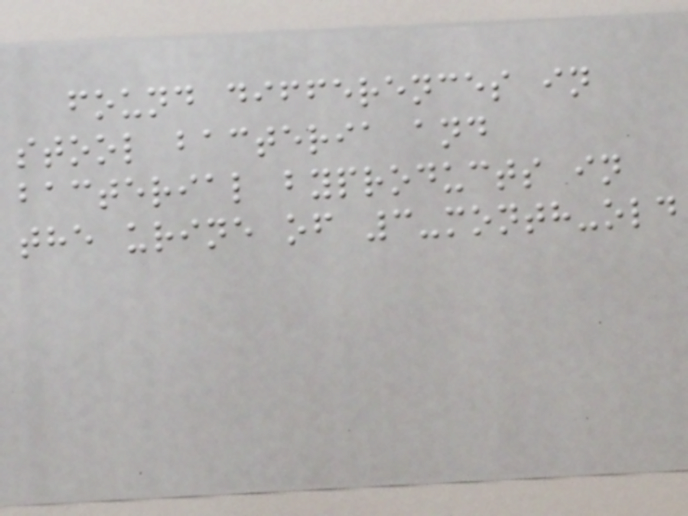found differences in
stool bacteria and
bacterial byproducts in
the urine of 3-month-old
